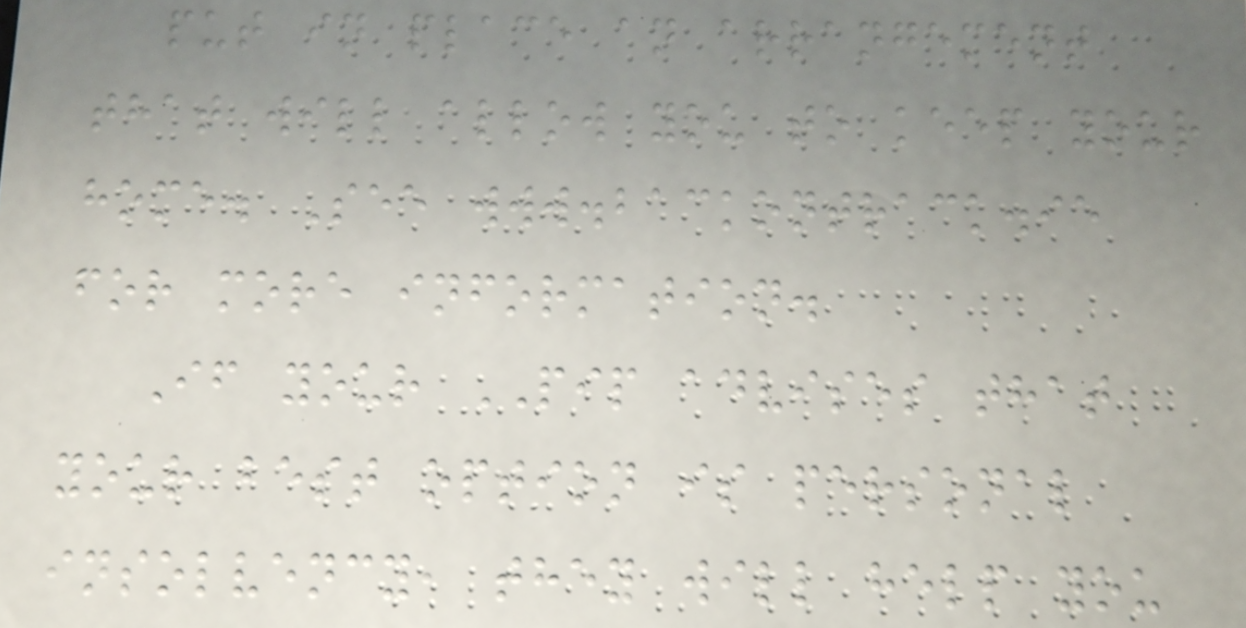put in place an arrangement
that will allow you to keep your
home. See www.backontrack.ie
for more information.
If your PIP advises that
your best option is personal
insolvency, they will help you
